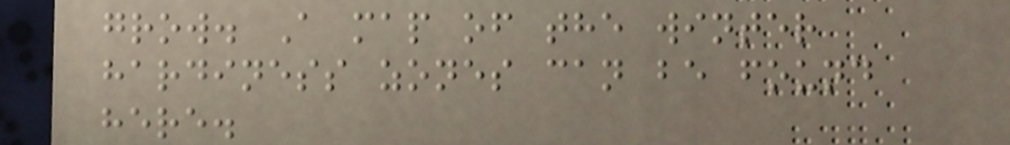grow. A map of the winter
hardiness zones can be found
here.
